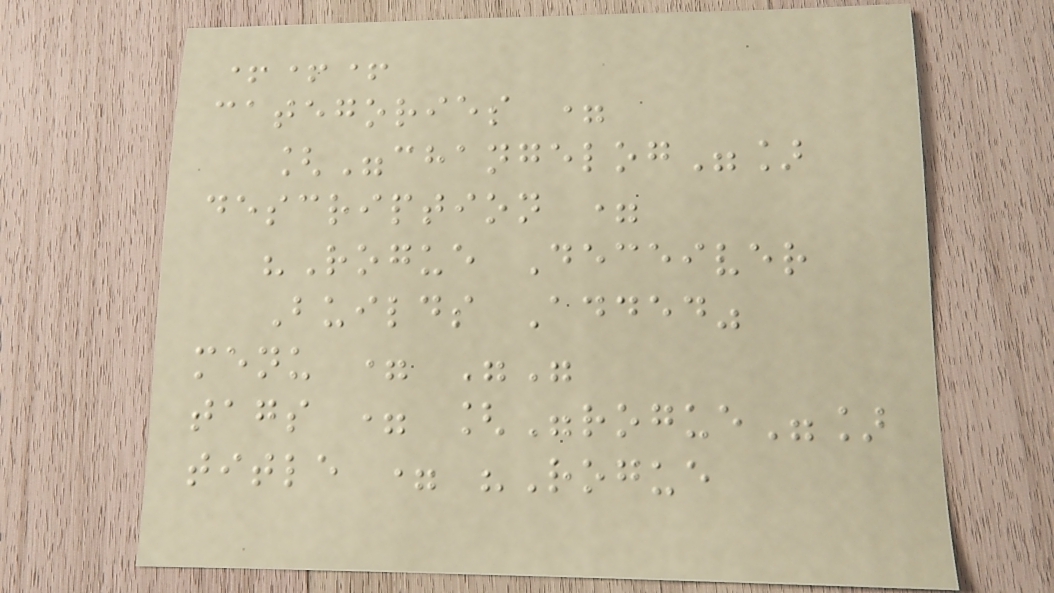+++
categories =
["changelog"]
description =
"Rogue Deceiver
Builds Added"
menu = ""
tags = ["rogue"]
title = "Rogue
